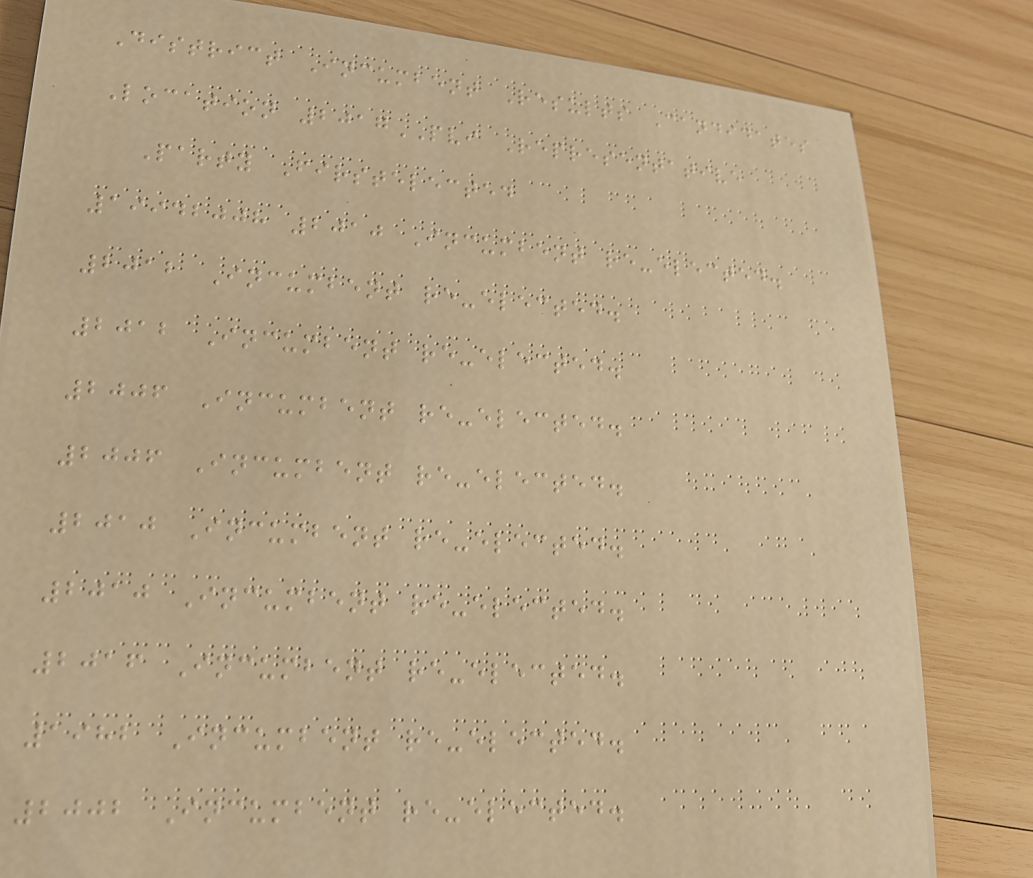District Incumbent Results Candidates
Location 2017PVI Representative
Party Firstelected
19942008 2010 Incumbent re-elected.
2012 Incumbent re-elected.
2012 Incumbent re-elected.
2006 Incumbent re-elected.
2006 Incumbent re-elected.
2010 Incumbent re-elected.
2010 Incumbent re-elected.
2016 Incumbent re-elected.
1982 Incumbent re-elected.
2002 Incumbent re-elected.
